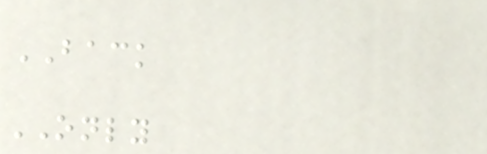BACK
ONLY
